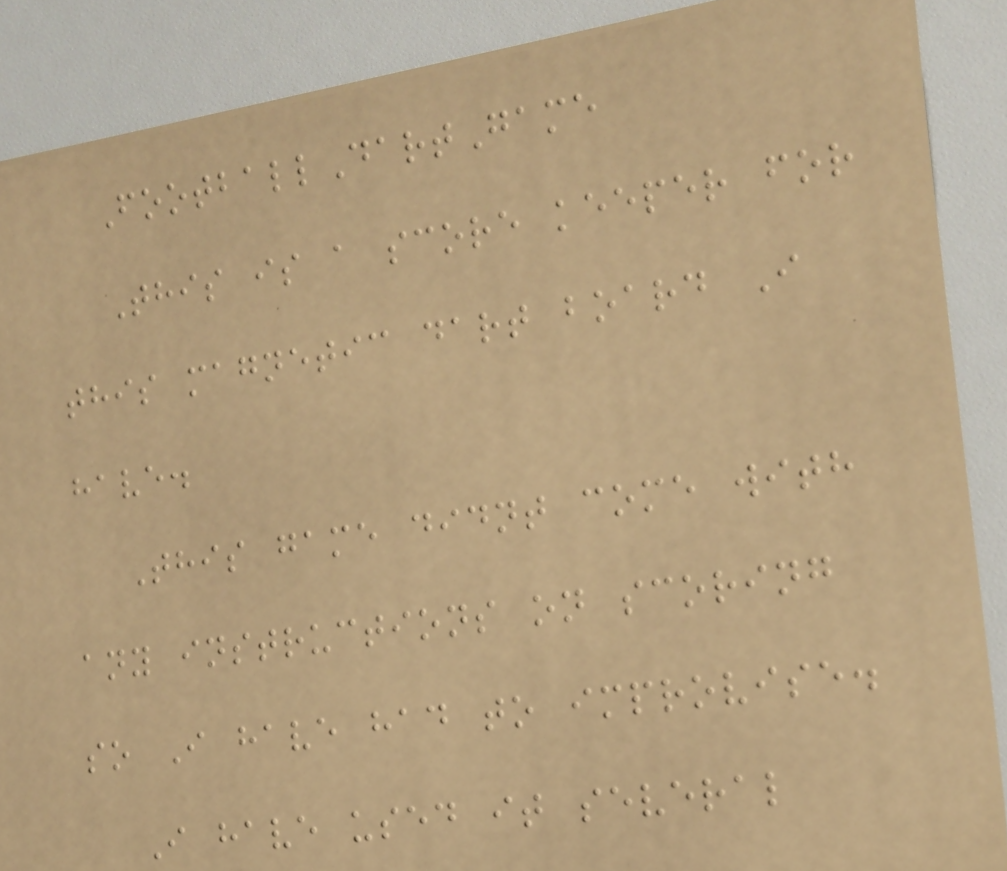FootballDartGame
This is a score keeper for
this magnetic dart board I
have.
This game didnt come with
any instructions on scoring
so I have had to improvise.
I have used it several
